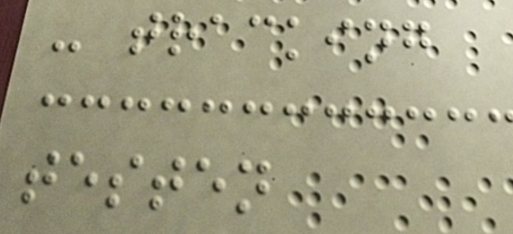- tracking
testen
